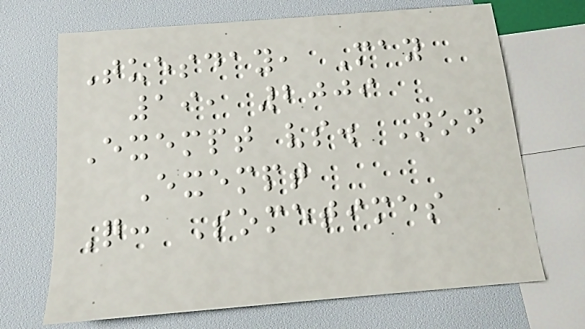Tuesday, May
19, 2009
Exempt vs. Non
Exempt
Q: Sometimes
